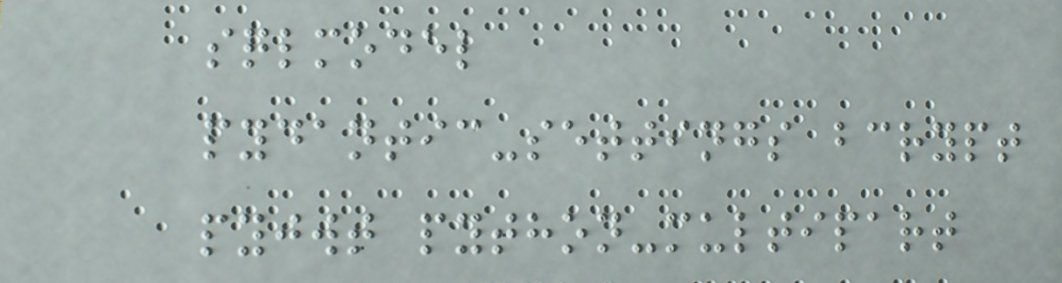sqlmodel
pydantic-settings bcrypt
pyjwt python-multipart
